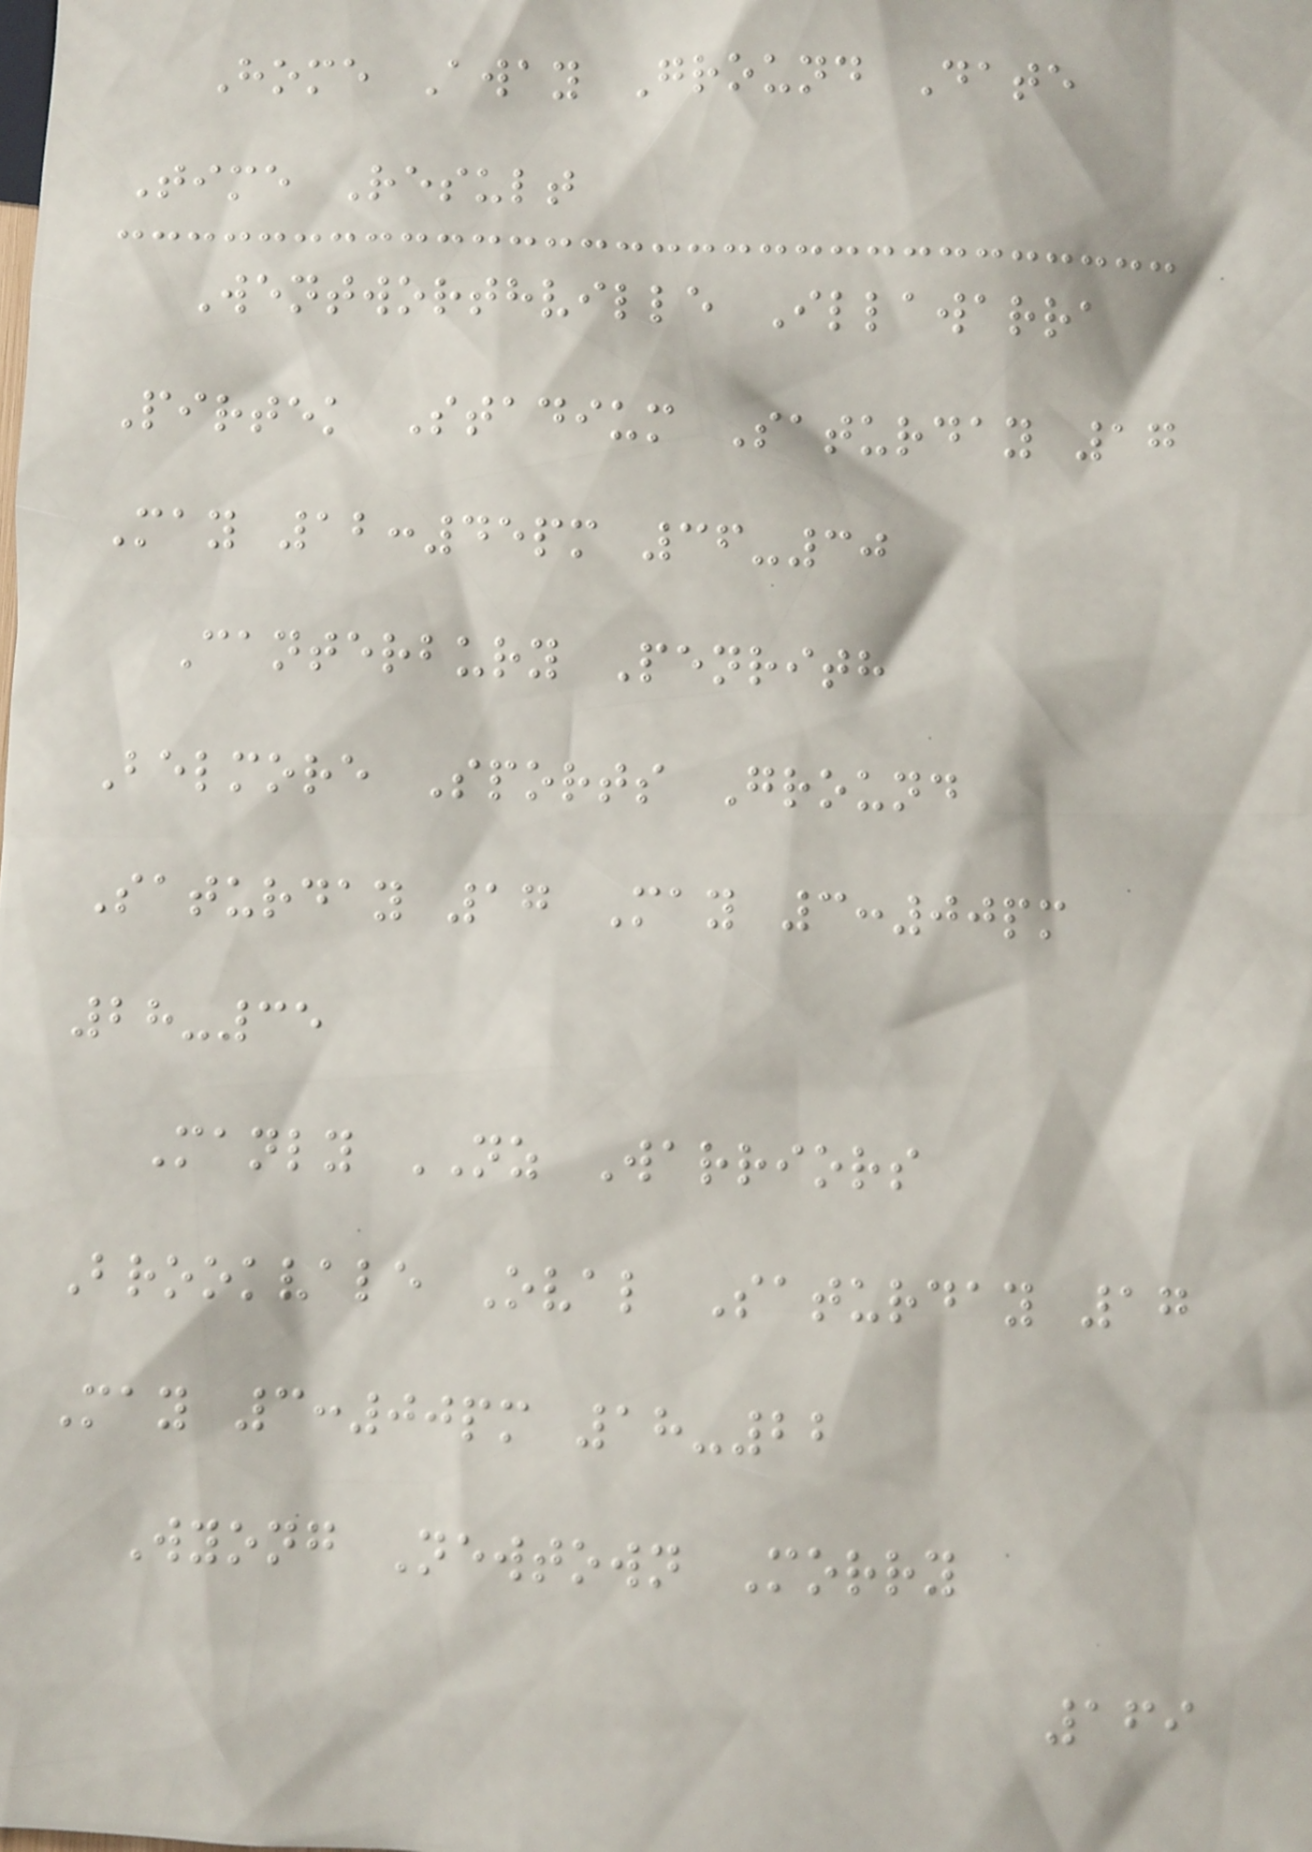Home Away Ground Date
Time Result
Wentworthville Illawarra
Pirtek Stadium Saturday 17
May 12:45pm 36-30
Canterbury Penrith
Belmore Sports Ground
Saturday 17 May 3:00pm
28-35
Manly NZ Warriors
Brookvale Oval Saturday 17
May 3:00pm 18-22
Wyong Newtown Morry
169
